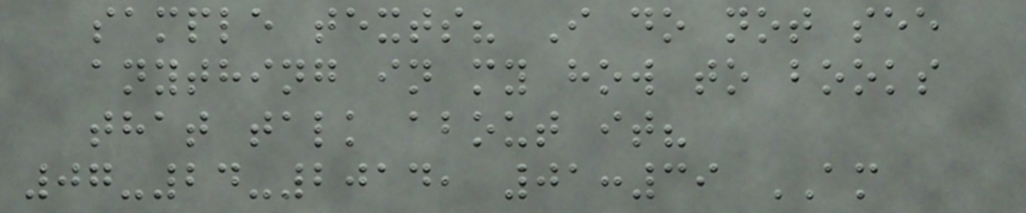sample texts? I do not see
anything in my how to books
that talk about it?
07-24-2014, 01:39 AM
